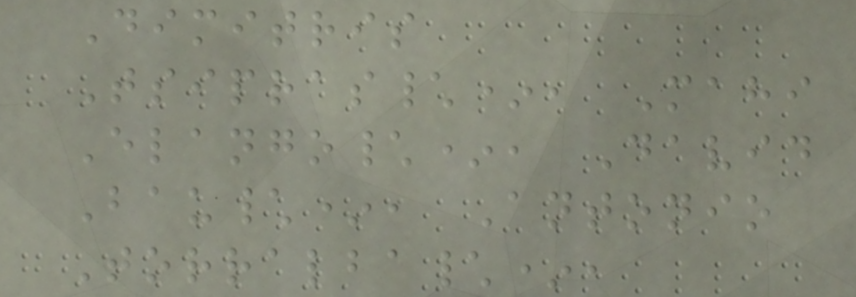Dimitris
Tsipras\*, Mahi
Elango\*, David
Bau\*, Antonio
Torralba\*,
